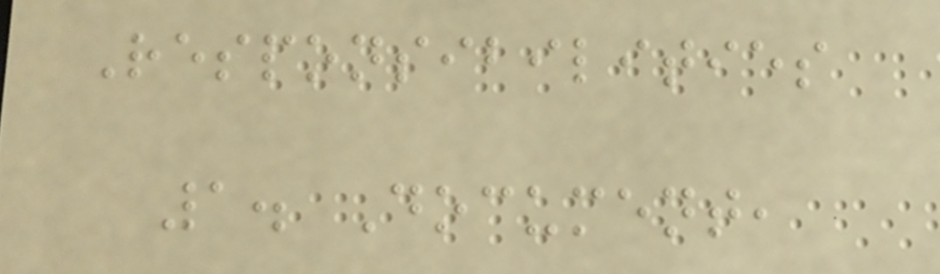Responsibilities
1. Document,
